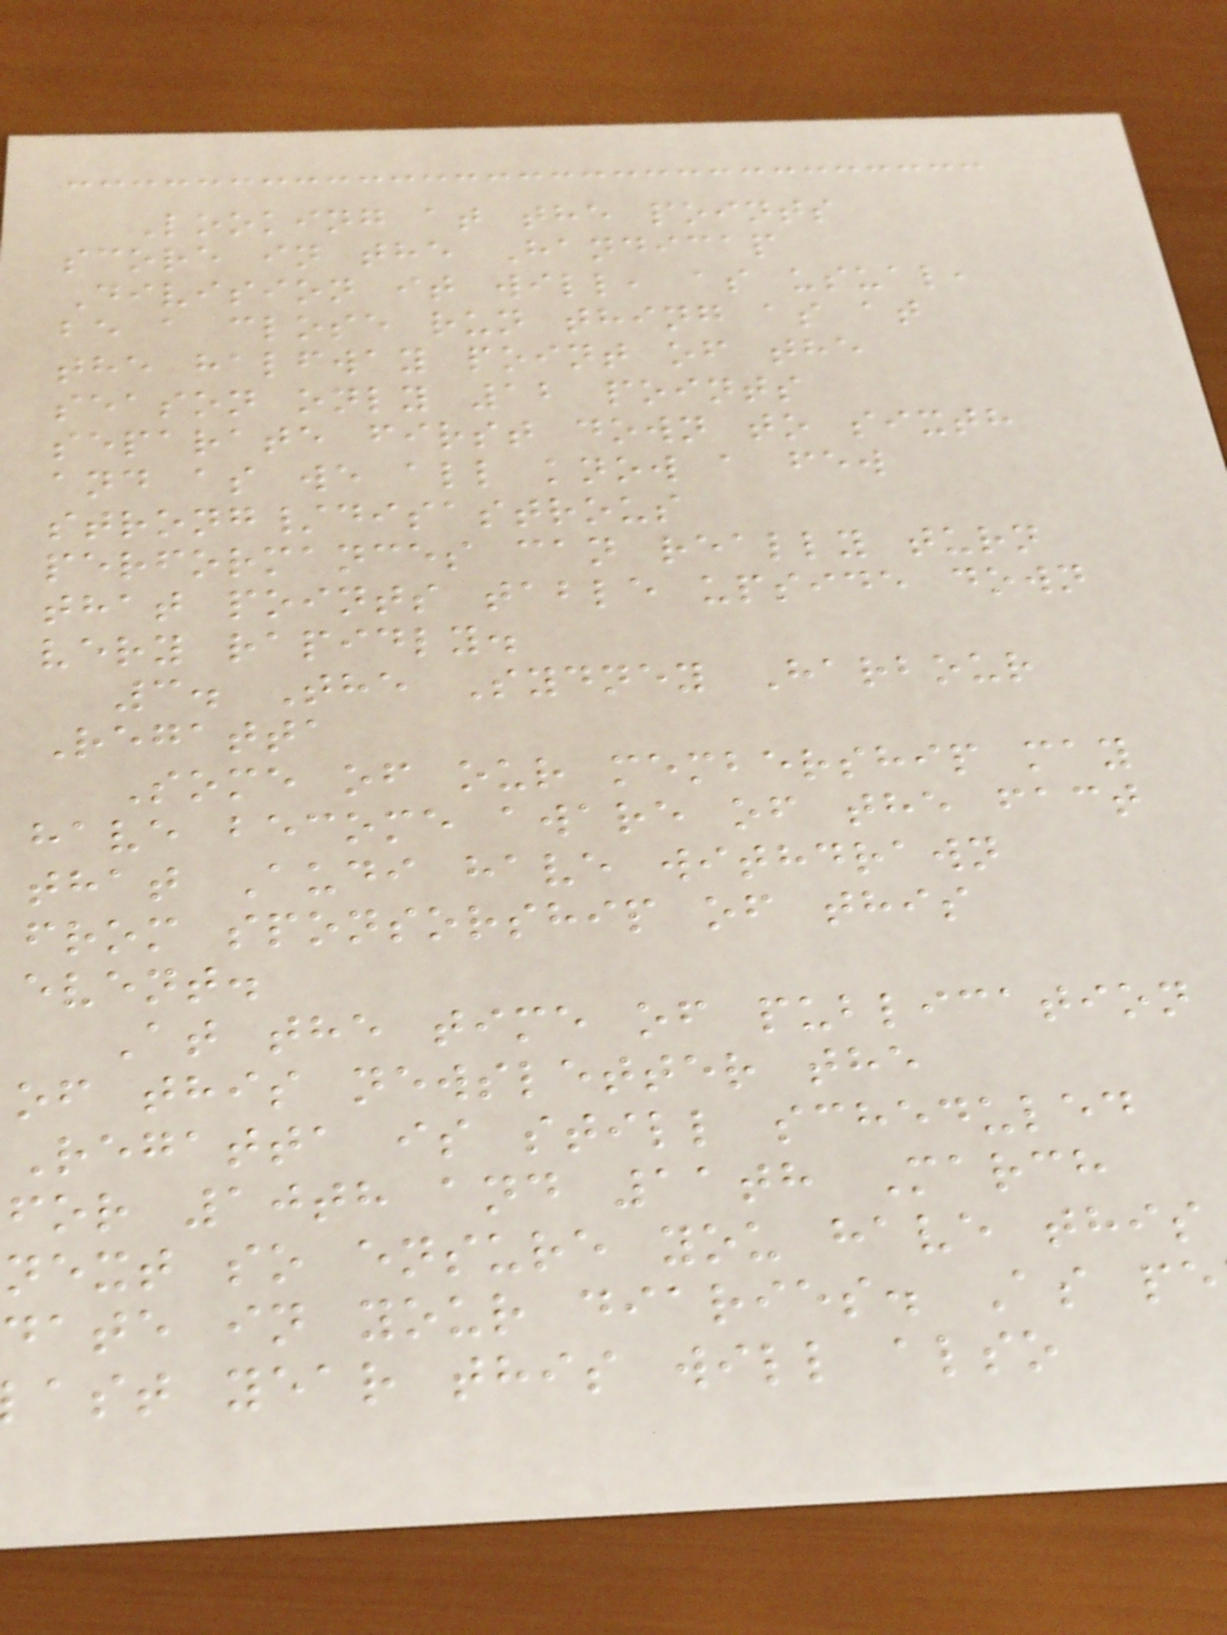Looking at the points
score in the Handicap
Division it will, as usual,
be a close run thing as at
the halfway point of the
season only 12 points
separate first down to sixth
and as we all know a few
strong/disastrous
performances can really turn
that points table upside down
very rapidly.
3. The Sydney Harbour
Regatta
Some of our membership may
have become aware of the fact
that Audi have withdrawn
from sponsorship of this
event.
At the time of publication
of this newsletter the
Regatta is still scheduled
for 10th and 11th March
next so ensure you have this
date in your diaries. As pe
ast year this will also
